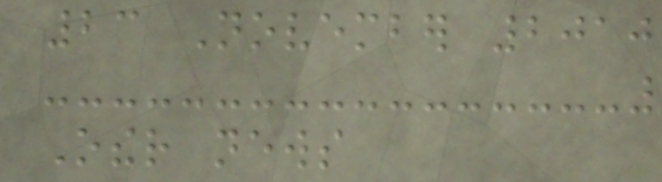23 November 2010
Other news
